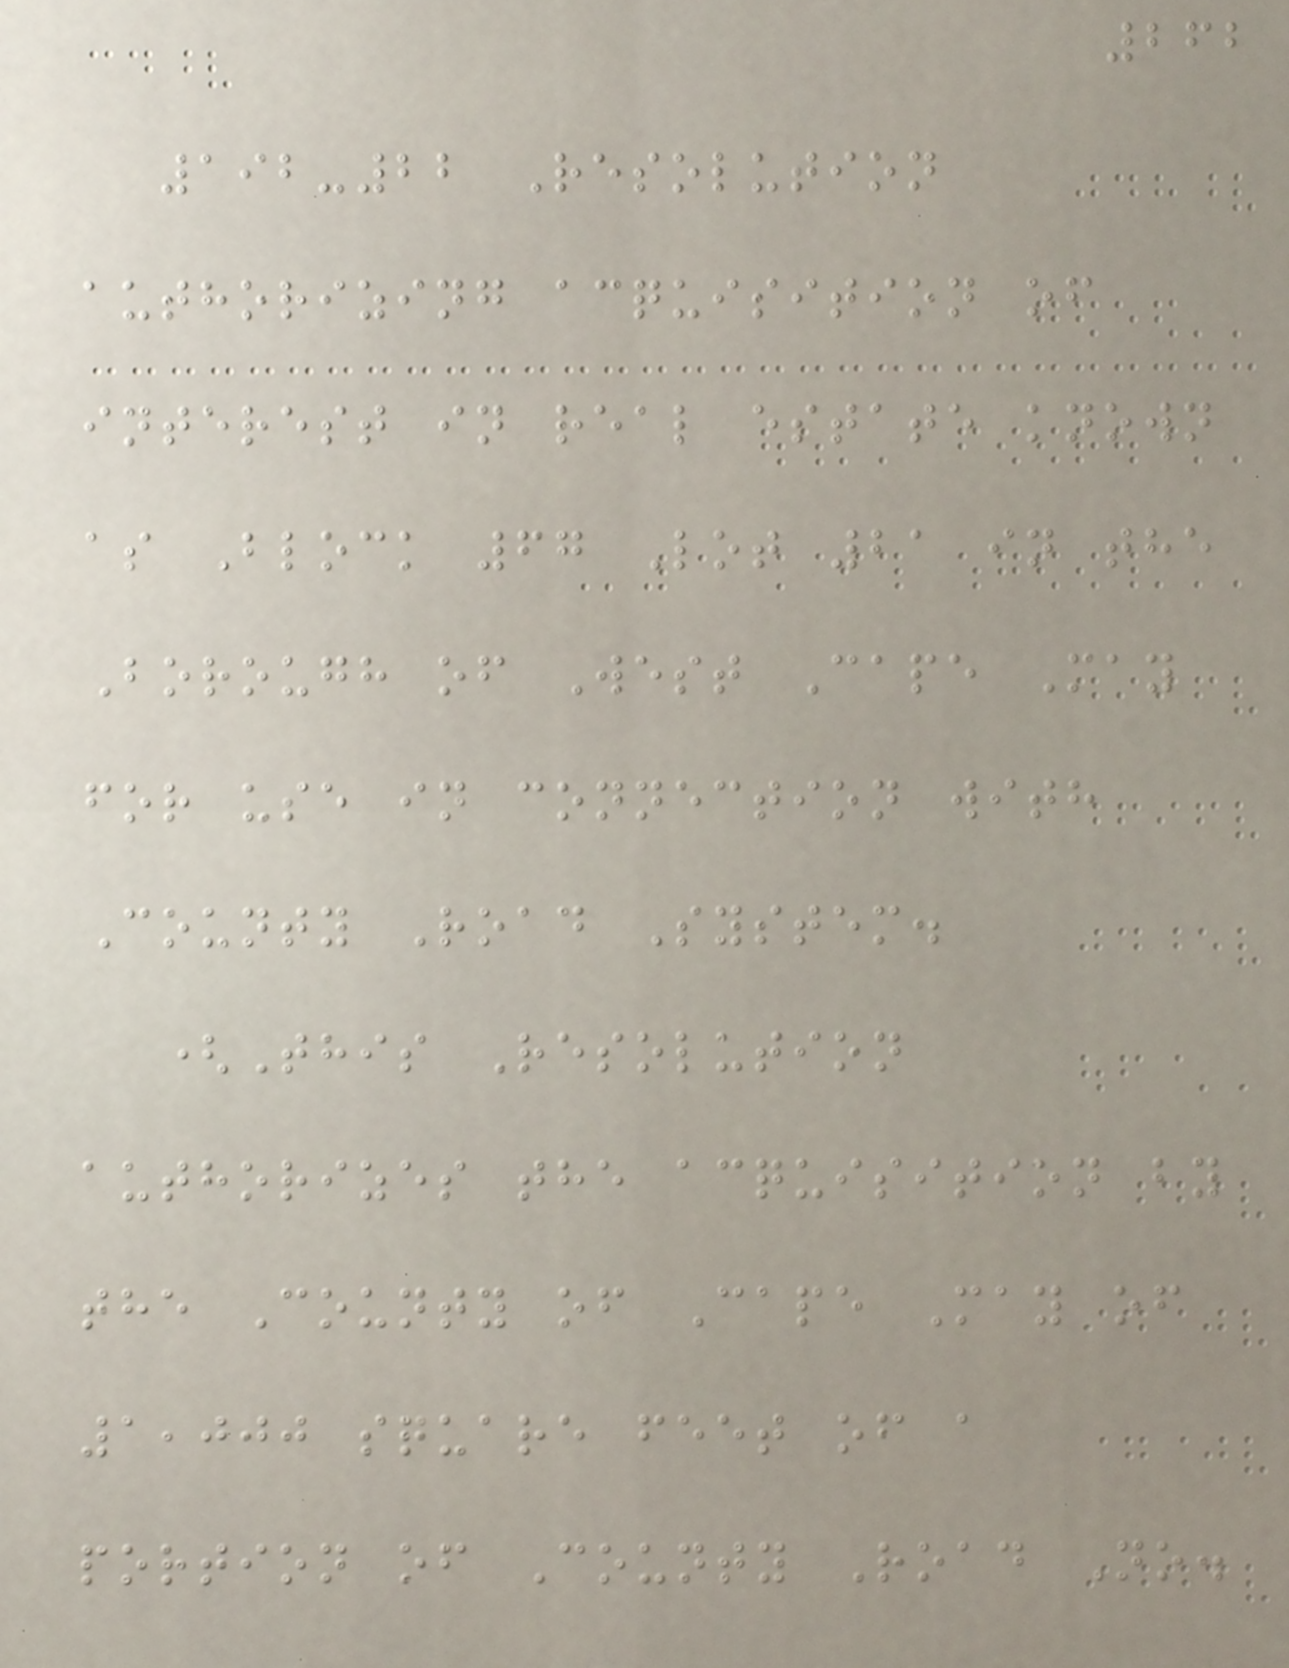262
192-22 Resolution
authorizing acquisition of
interest in real estate known
as Block 67 Lot 21 in the
Borough of West Cape May
for use in connection with
County Road System.
(This Resolution
authorizes the acquisition by
the County of Cape May of
1,000 square feet of a
portion of County Road No.
